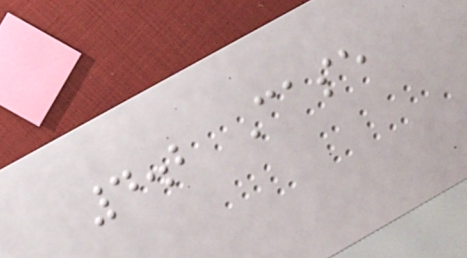4.2 Case
